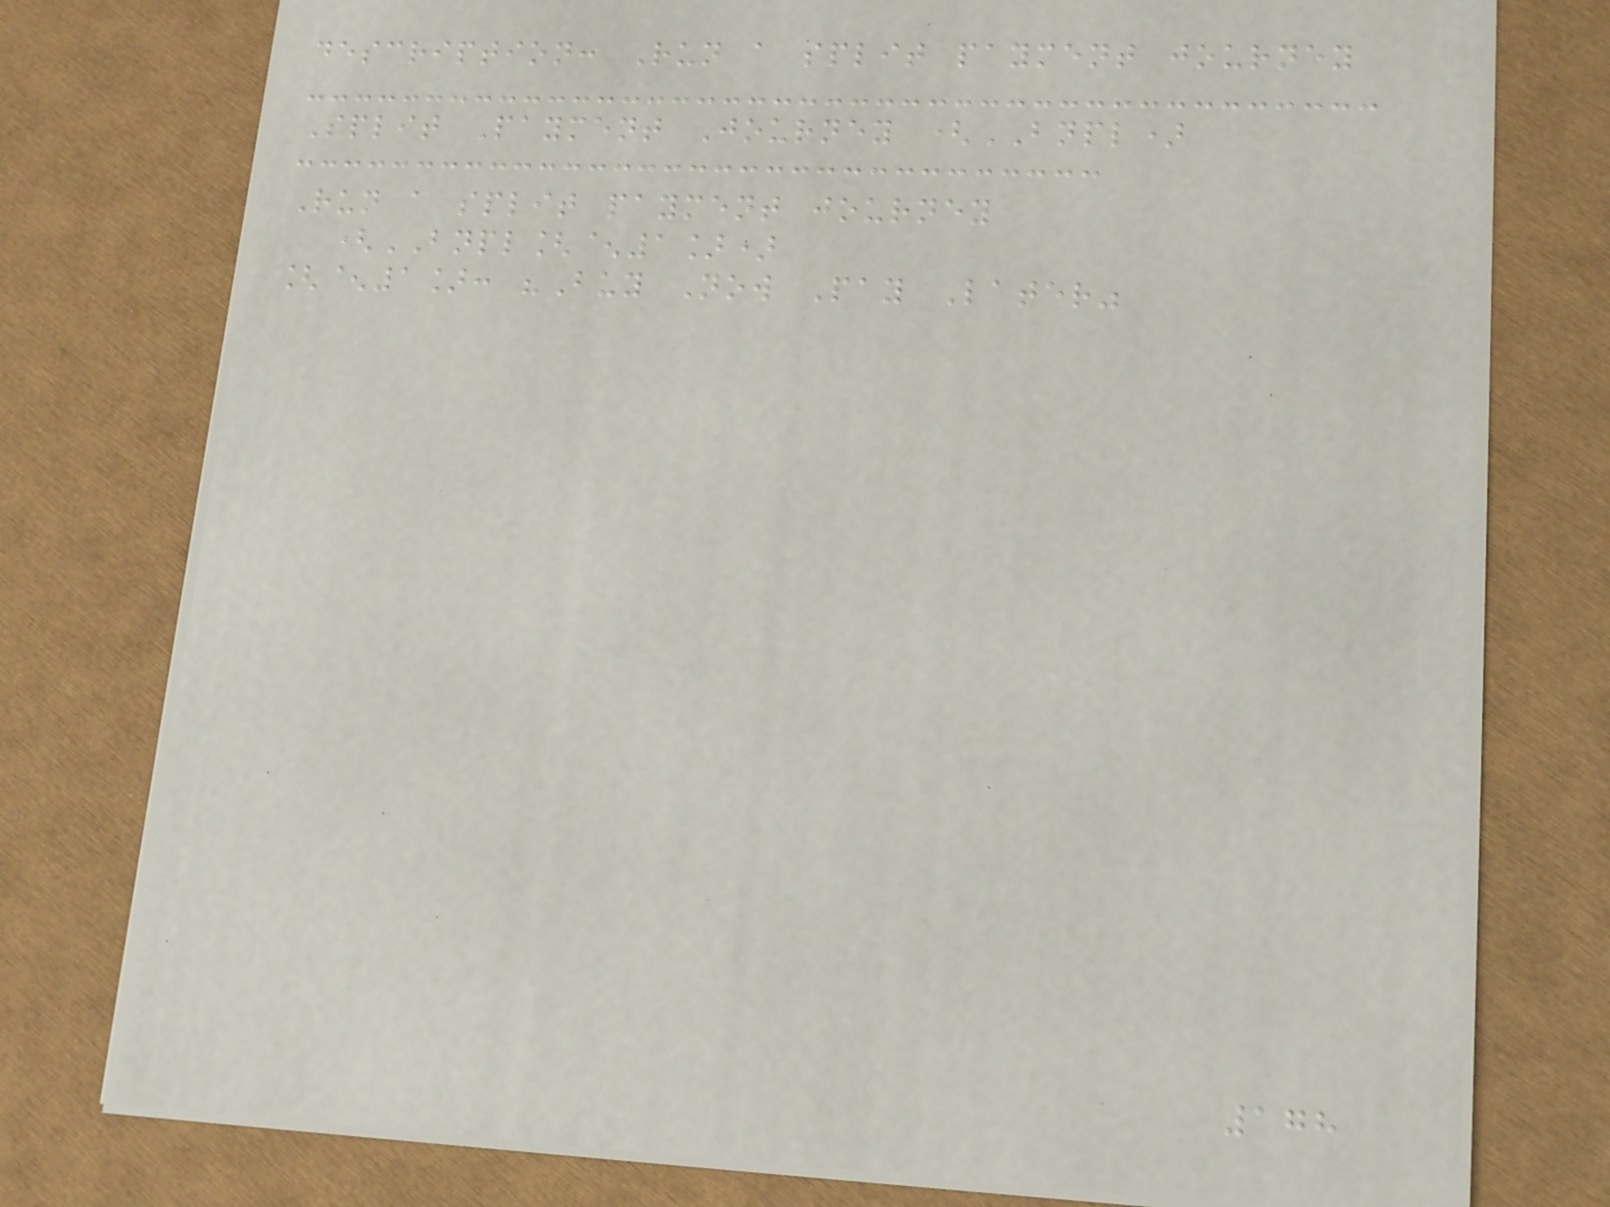description: Run a split payment journey
Split Payment Journey (BNPL)
Run a split payment journey
(BNPL[^1])
[^1]: "Buy Now Pay Later"
178
